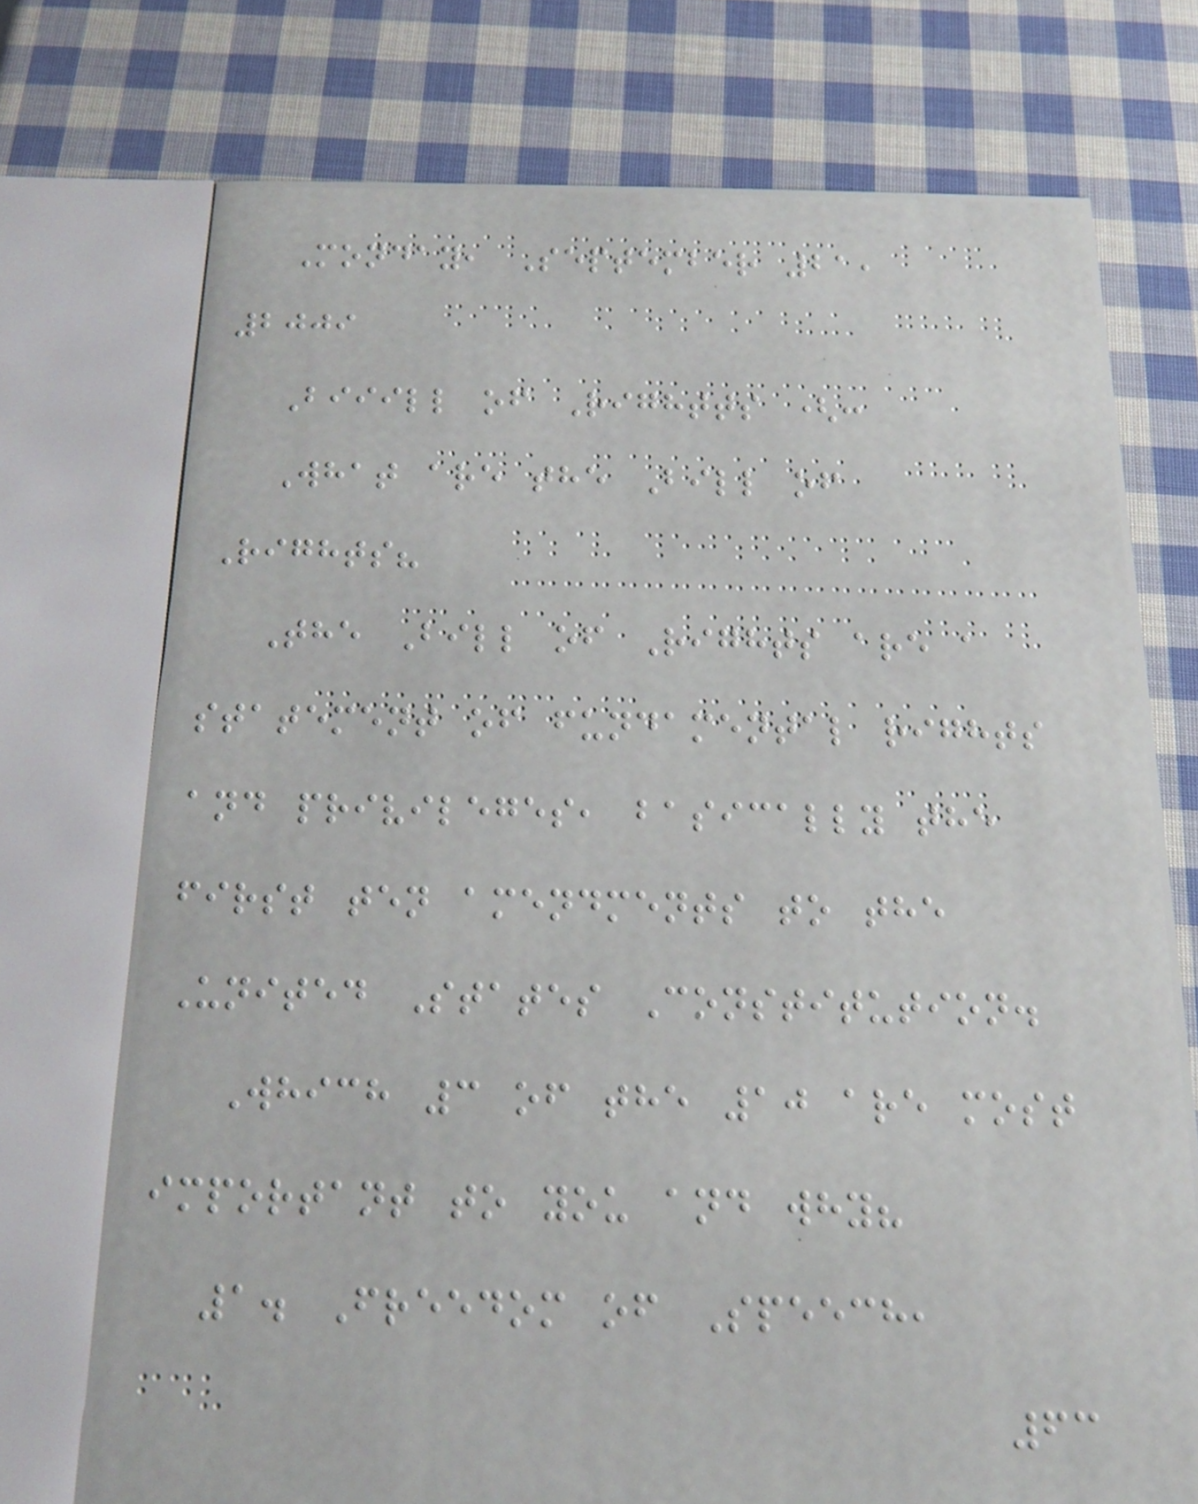Monday, September 21,
2009
Biiill of Rightts (:
What are the Bill of
Rights?
The Bill of Rights are a
statement of fundamental rights
and privileges, basically the
first ten amendments to the
United States Constitution.
Which 3 of the 10 are most
important to you and why?
1. Freedom of Speech,
63
